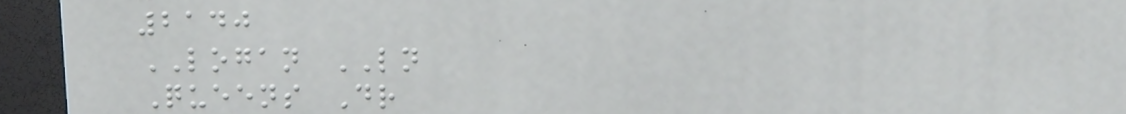2140
LOGAN LN
Queens Dr
